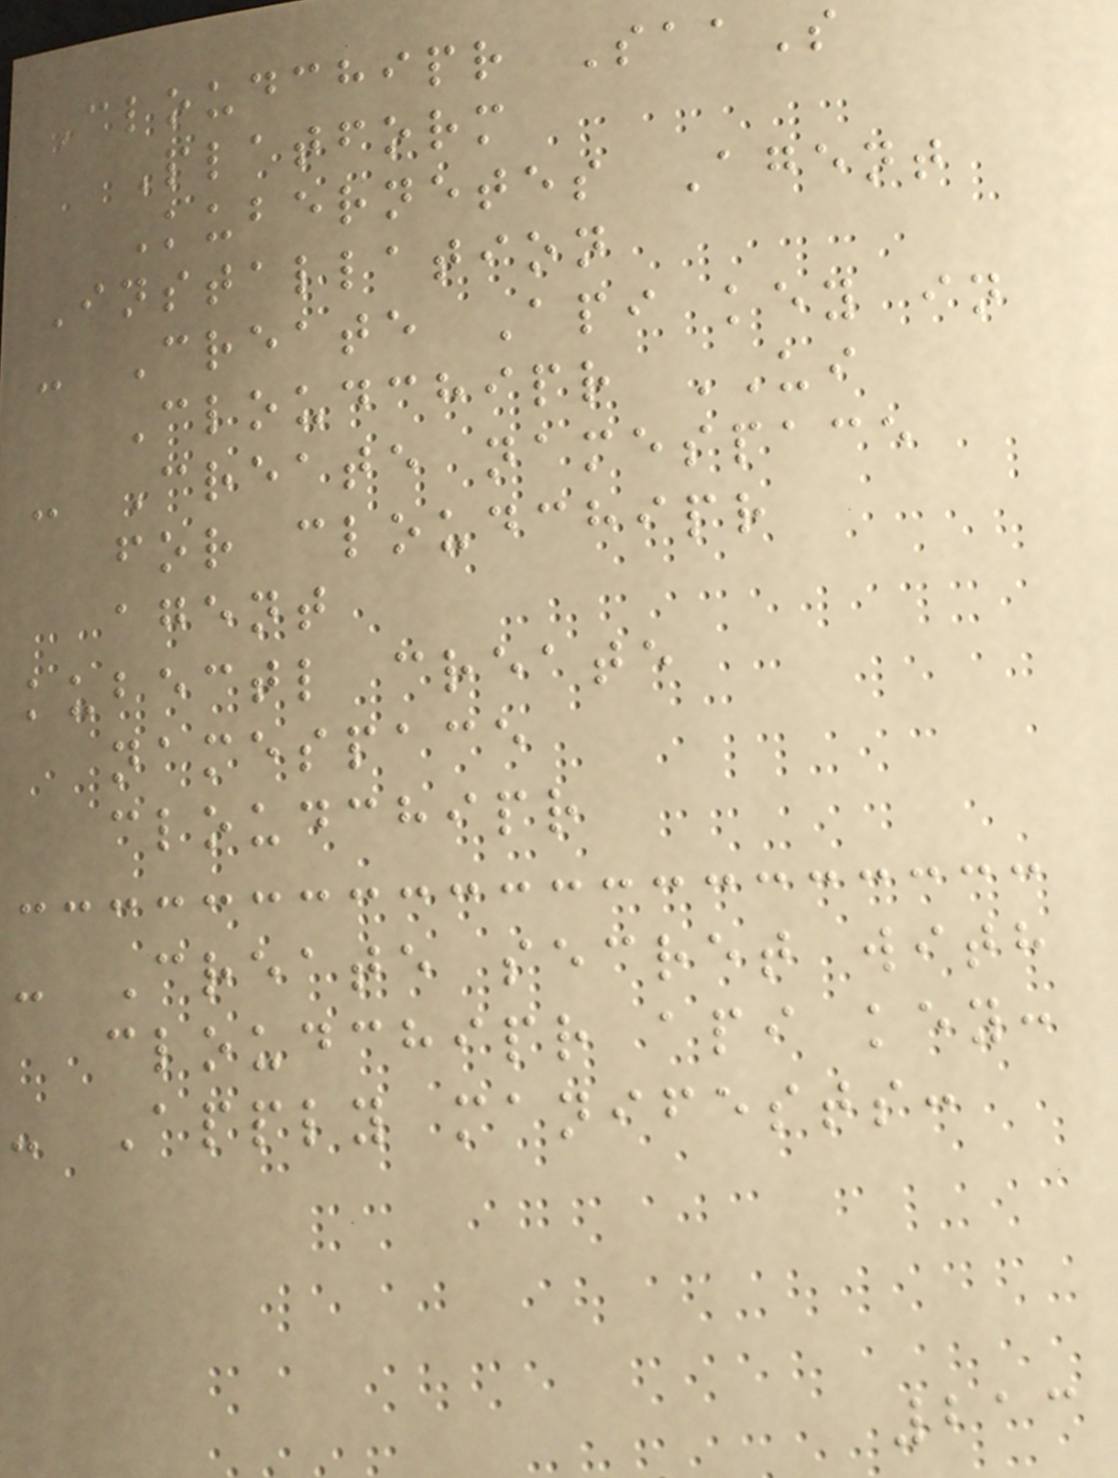Cloudchipr SaaS
Platform
Kubernetes Agent
Installation
- Create Api key in
Cloudchipr UI
- Create namespace
for cloudchipr
agent
kubectl create
namespace
cloudchipr
- Create secret with
cloudchipr api key:
- Apply manifests:
213
